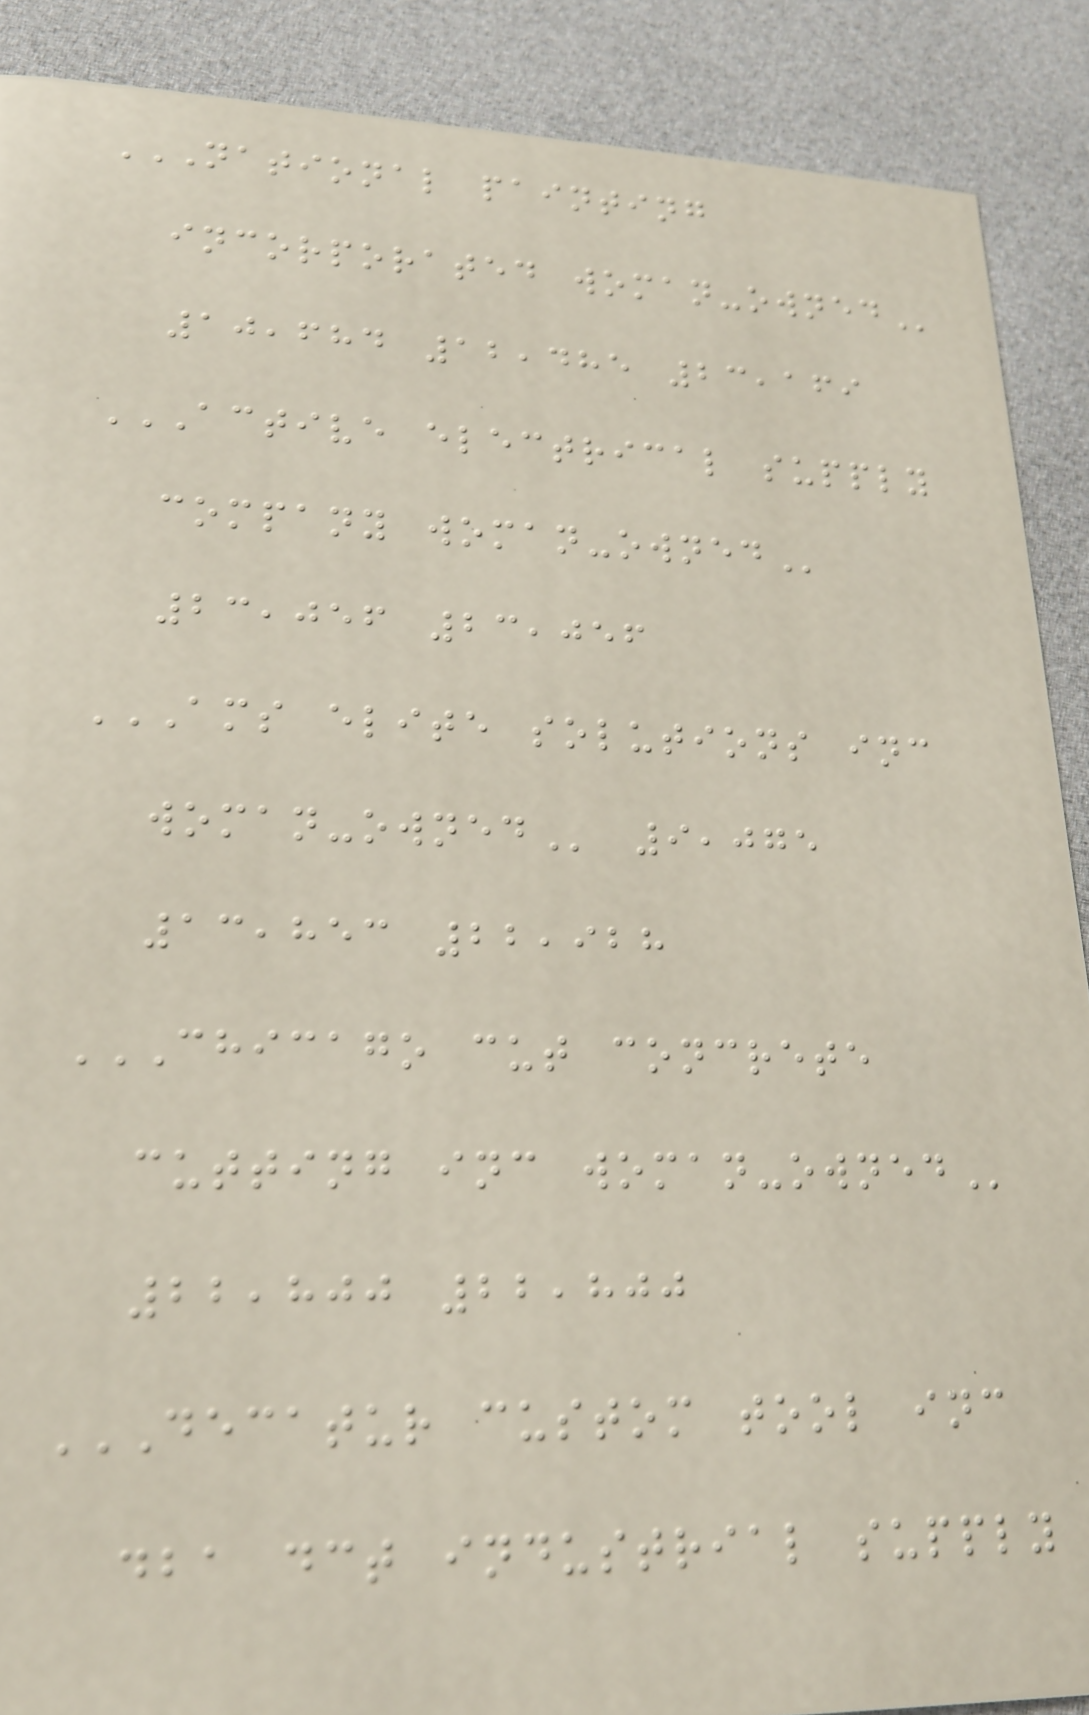NATIONAL PAINTING
INCORPORATED WOMAN-OWNED
10,684 12,485 23,169
ACTIVE ELECTRICAL SUPPLY
COMPANY WOMAN-OWNED
23,056 23,056
AMS ELITE SOLUTIONS INC
WOMAN-OWNED 9,075
13,853 22,928
CHICAGO CUT CONCRETE
CUTTING INC WOMAN-OWNED
22,800 22,800
DECATUR CUSTOM TOOL INC
DBA DCT INDUSTRIAL SUPPLY
